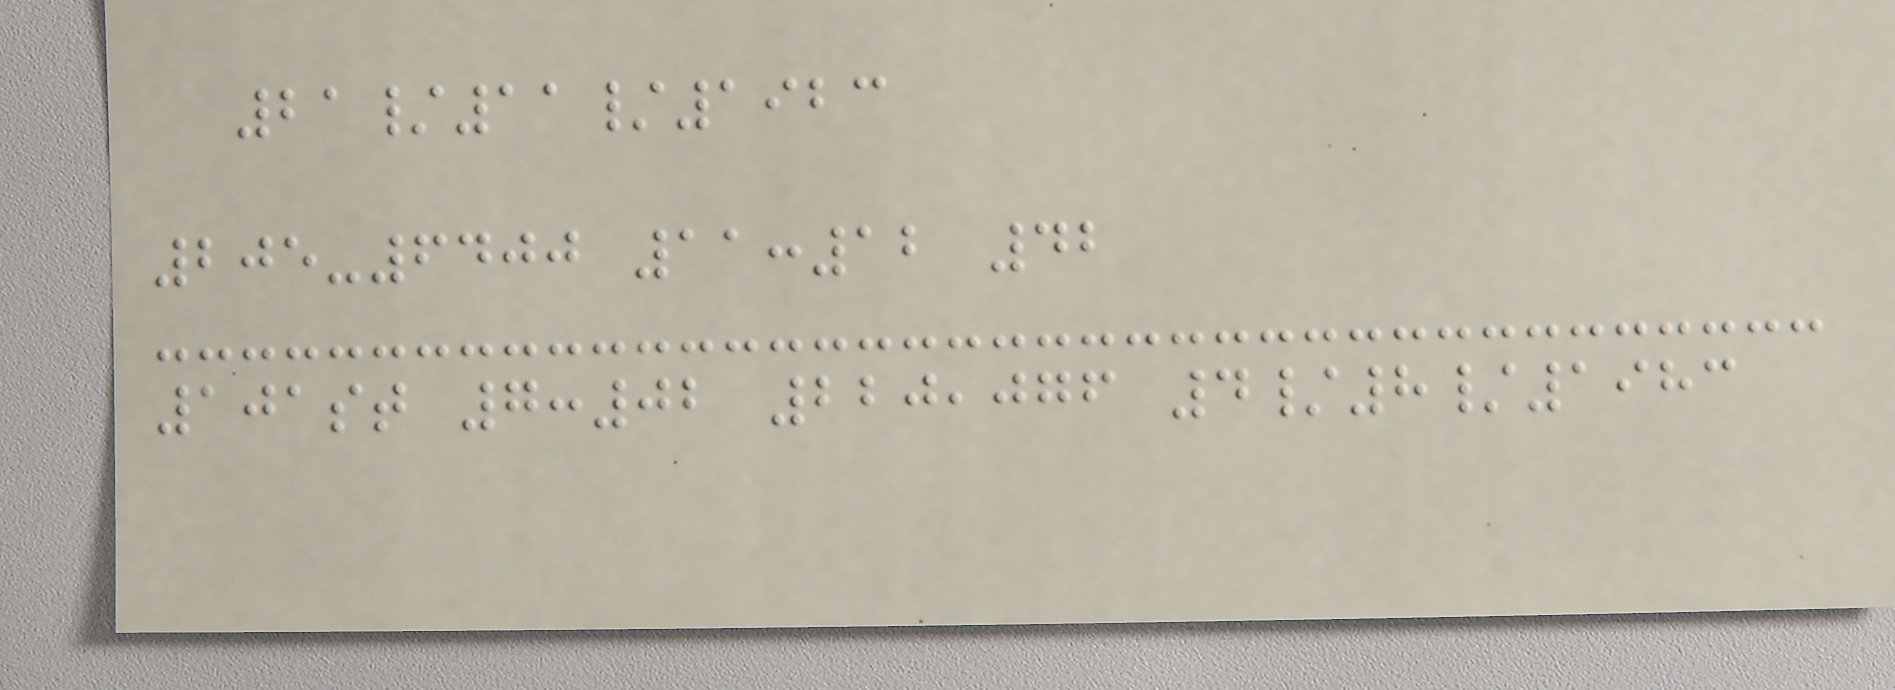21/11/1923
205-6400 11:12 42
101st 7:02 220,076 4/8/1983
